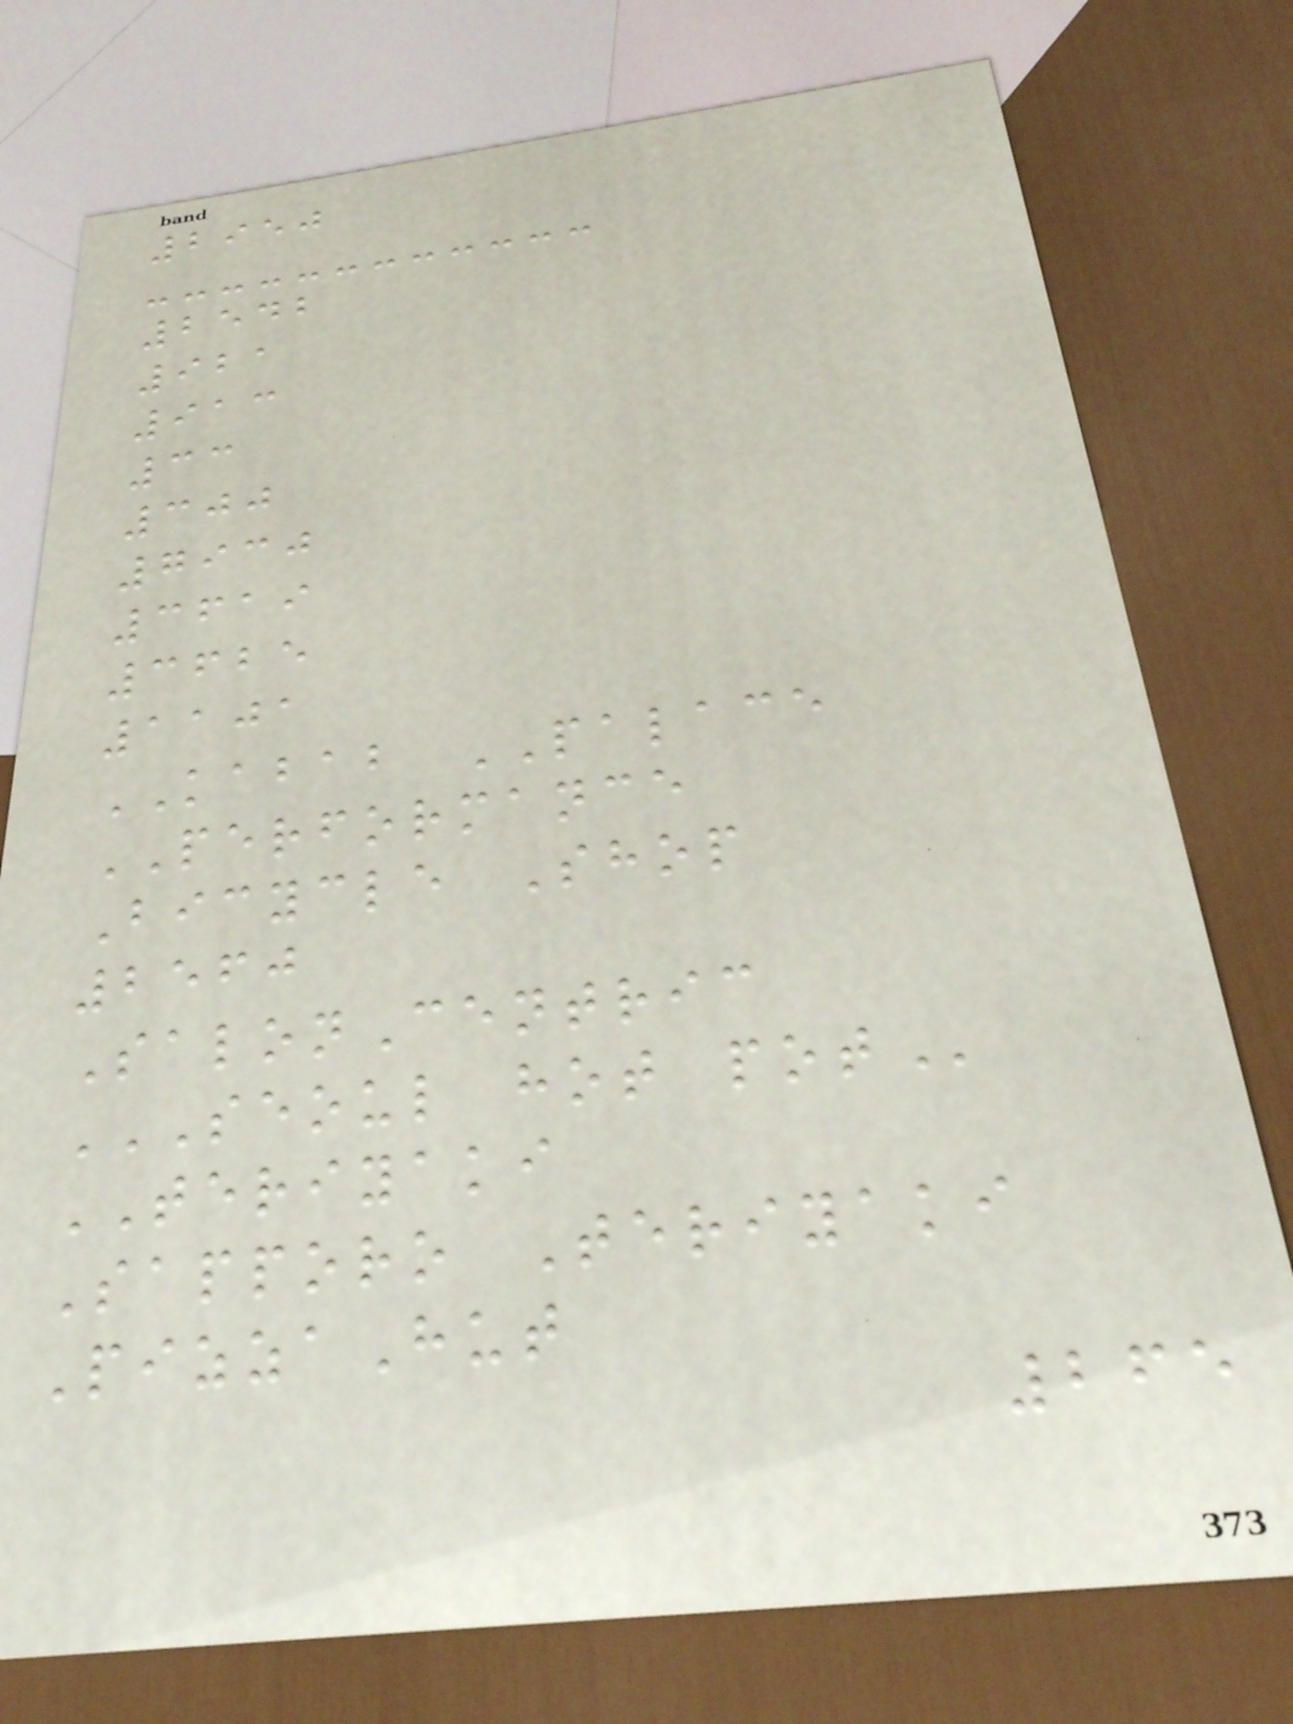2950
2542
921
913
33
300
7930
3619
3625
1101
KABAB PALACE
PERFORMANCE
Bicycle Shop
2560
SalonCentric
SEOUL HOT POT
TERIYAKI
Sapporo Teriyaki
PizzaHut
265
